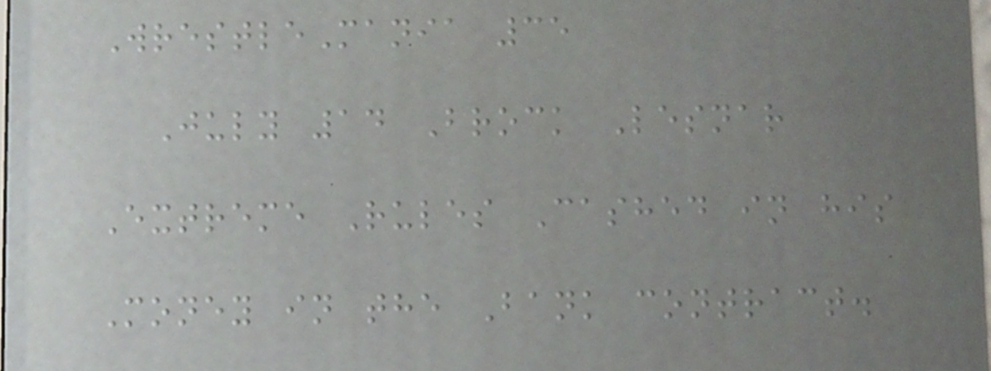WrestleMania 35
July 14 Brock Lesnar
Extreme Rules Cashed in his
Money in the Bank contract.
